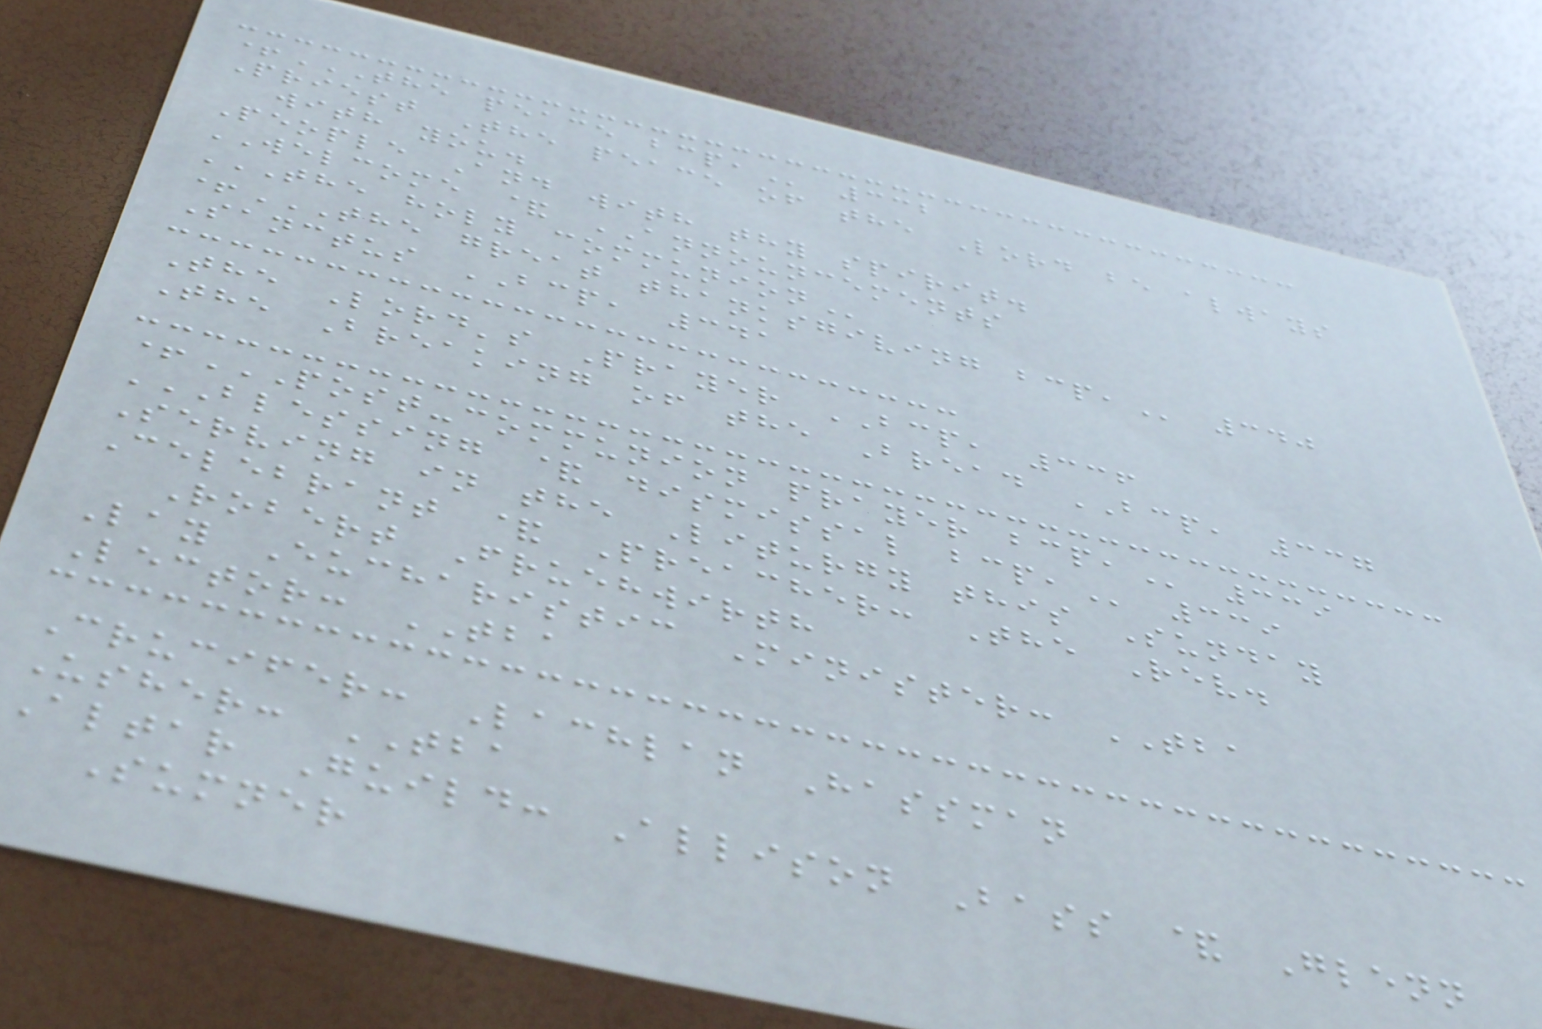+THE PEACE BCP, 332
Priest The peace of the Lord be always
with you.
People And with thy spirit.
WELCOME & ANNOUNCEMENTS
THE HOLY COMMUNION
+THE GREAT THANKSGIVING BCP, 340
Sanctus BCP, 341
The Lord's Prayer BCP, 336
The Breaking of the Bread BCP, 337
+POST-COMMUNION PRAYER BCP, 339
BLESSING & DISMISSAL BCP, 339
Serving in the Liturgy this Sunday
Celebrant & Preacher: The Rev.
Robert Fruehwirth
Lay Eucharistic Minister: TBA
Lector: TBA
Crucifer: Lachlan Hassman
Usher: TBA
Altar Guild: Allison Bass & Glenn
Sumner
